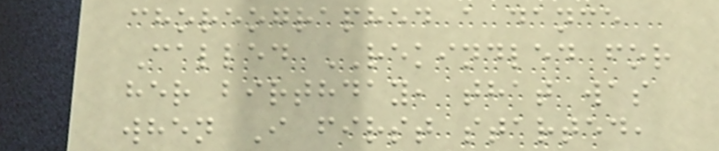choreographed a dance
Called REKINDLED for
her birthday, that was
when I first started,
